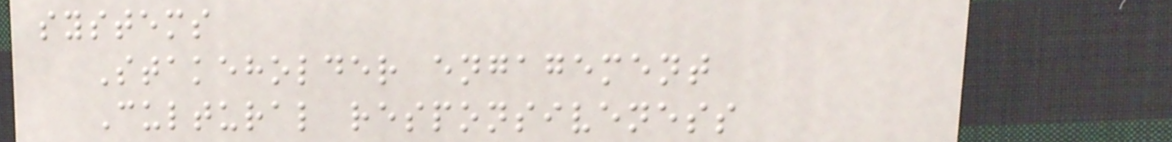systems
Stakeholder engagement
Cultural responsiveness
